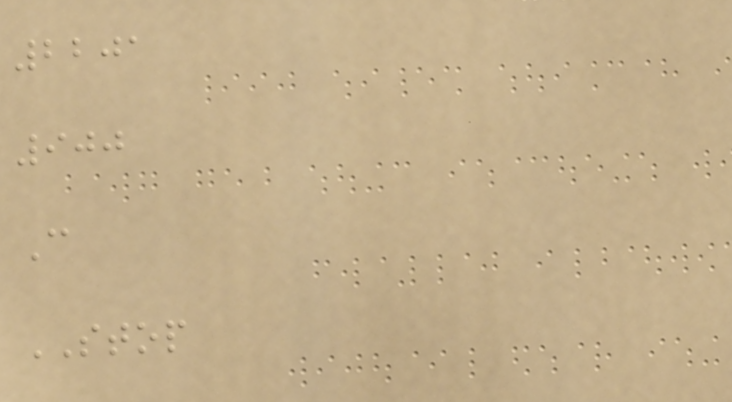2201
900
C
STOP
